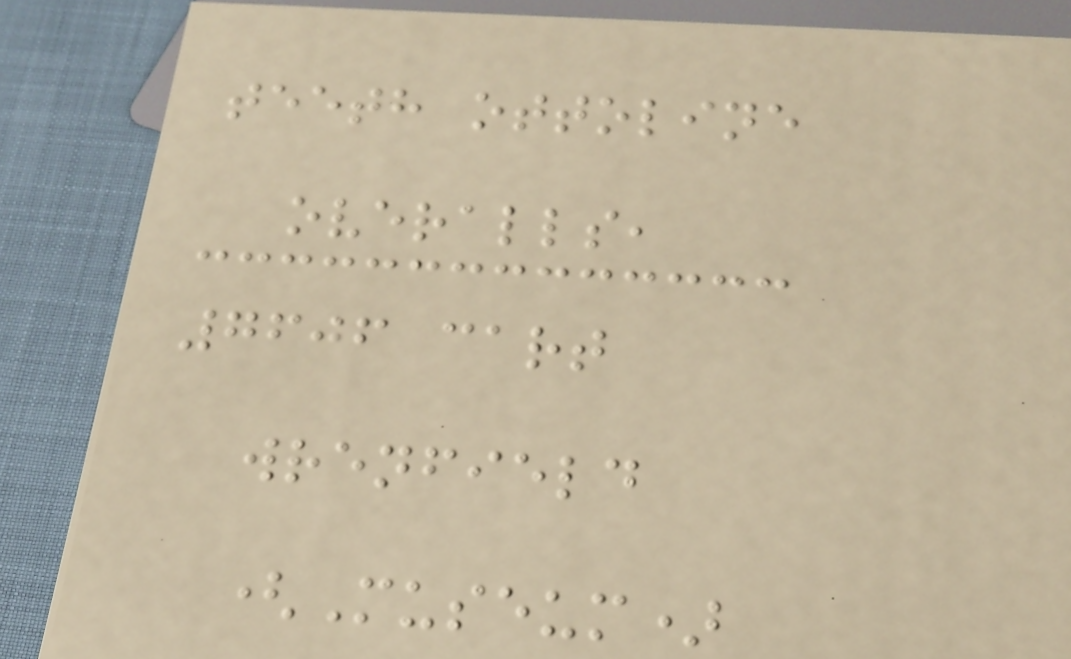teeth ottoline
overalls,
7606 cart
wrenfield
(Museum)
